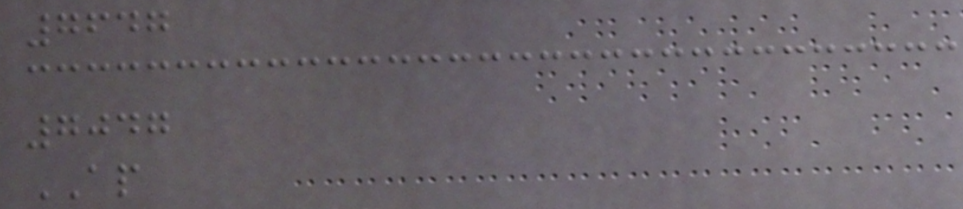7647
7047
AP
